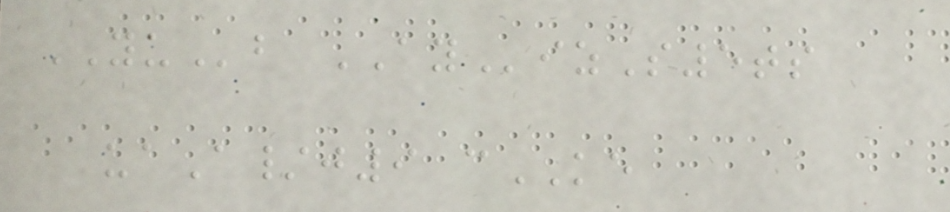YUb AYizS5ts
uaA/j9 cKE
